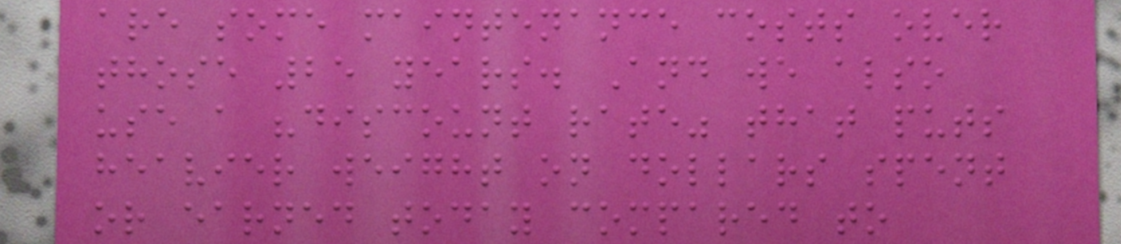are some maintenance costs over
those 25 years. And we also
use a "discount rate" that puts
heavier weight on dollars spent
or earned today compared to
